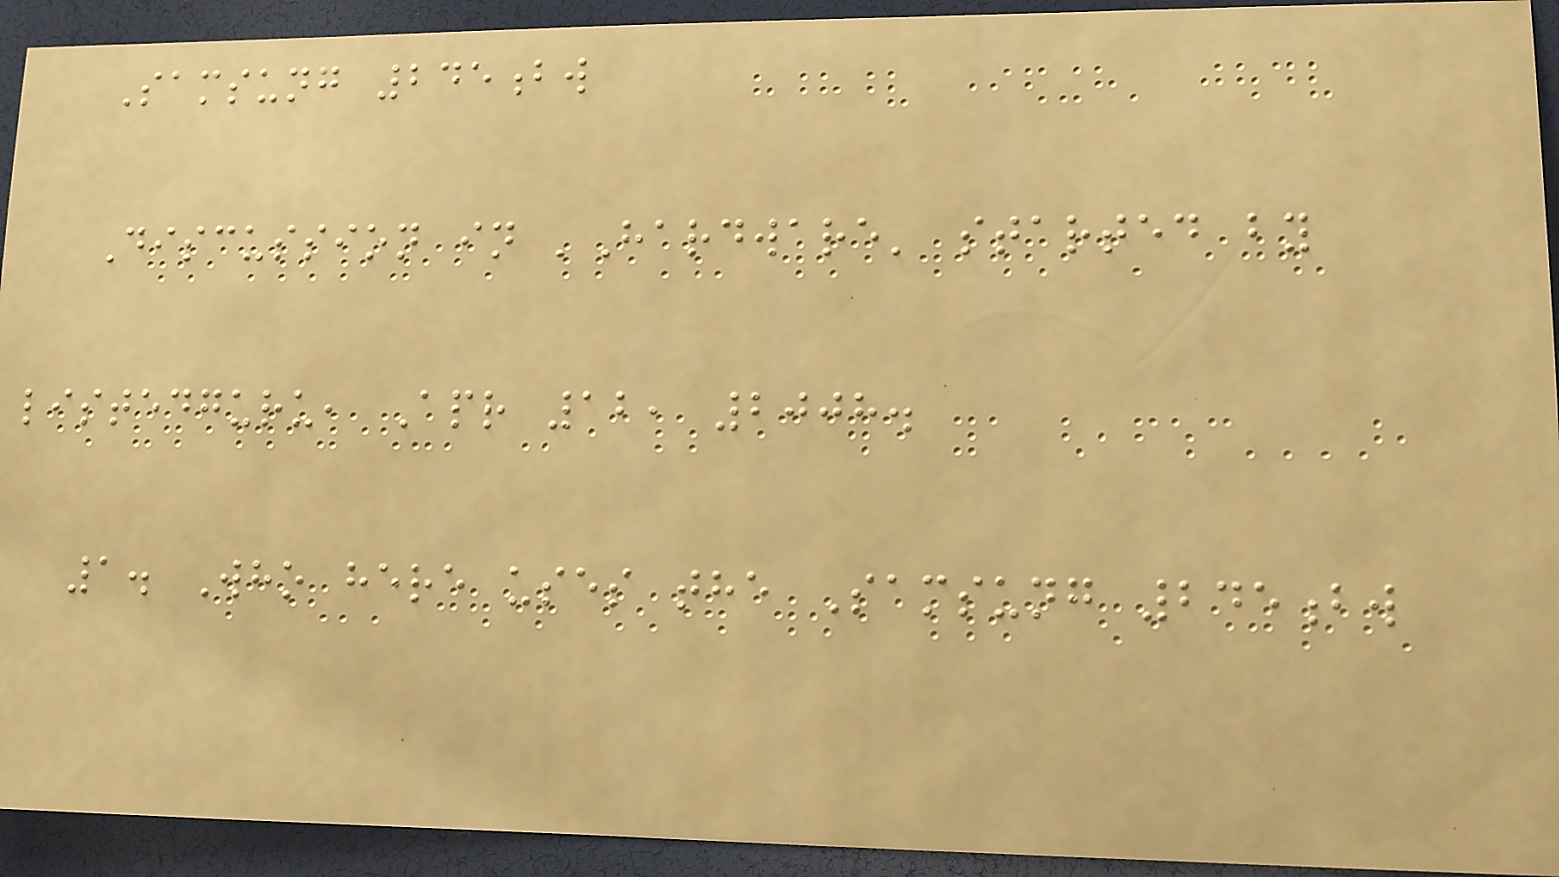Samsung 245bw
Discussion in 'Hardware' started by
listedguru, Apr 12, 2008.
1. Who here uses the Samsung 245bw
